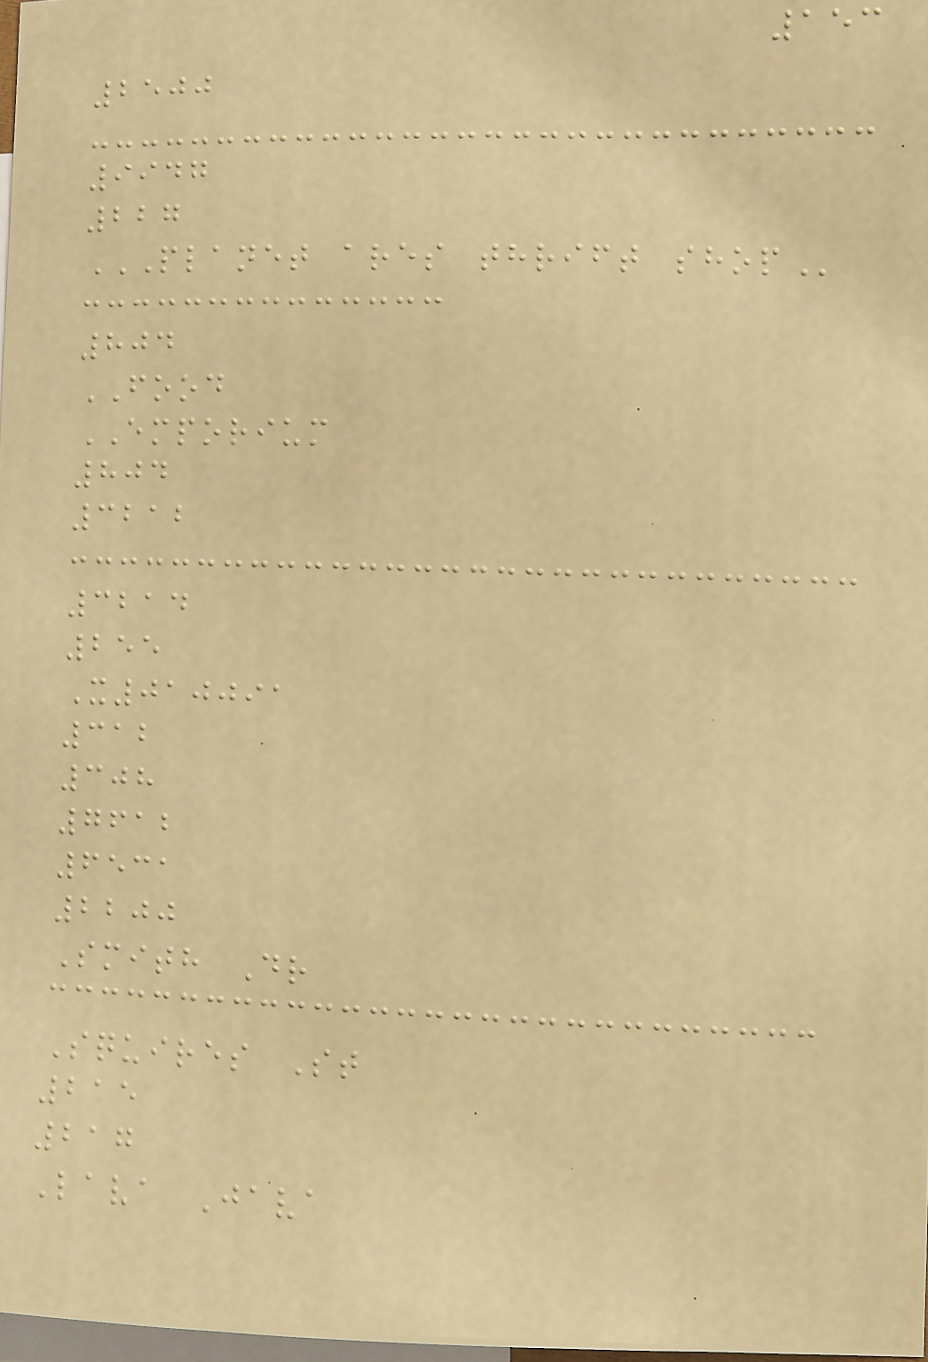153
2500
9947
227
PLANET ARES THRIFT SHOP
804
FOOD
EMPORIUM
804
3212
3214
255
X010091
312
308
7612
6531
2200
Smith Dr
Squires St
215
217
Lava Java
